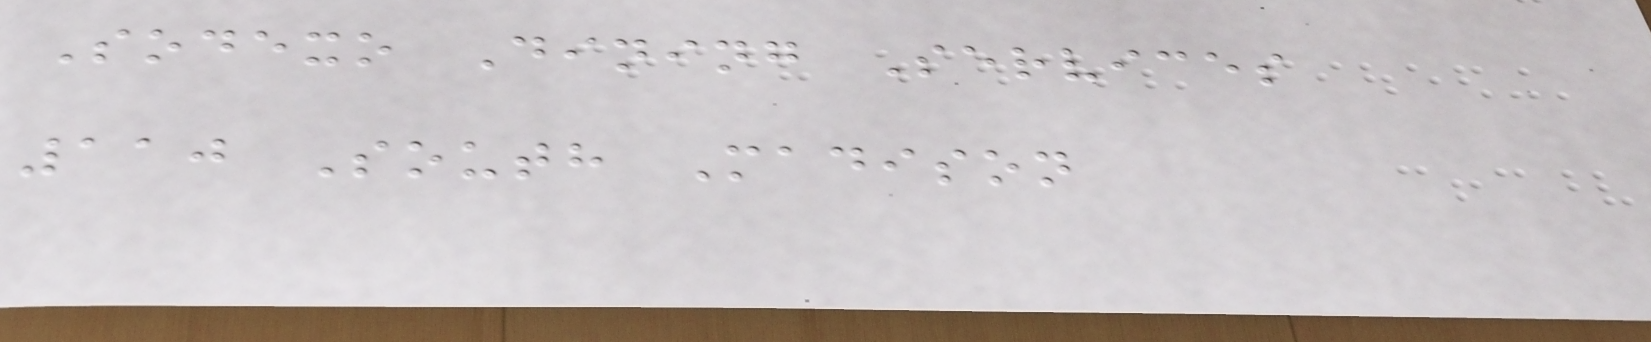Sodexo Dining Services
110 South Madison
